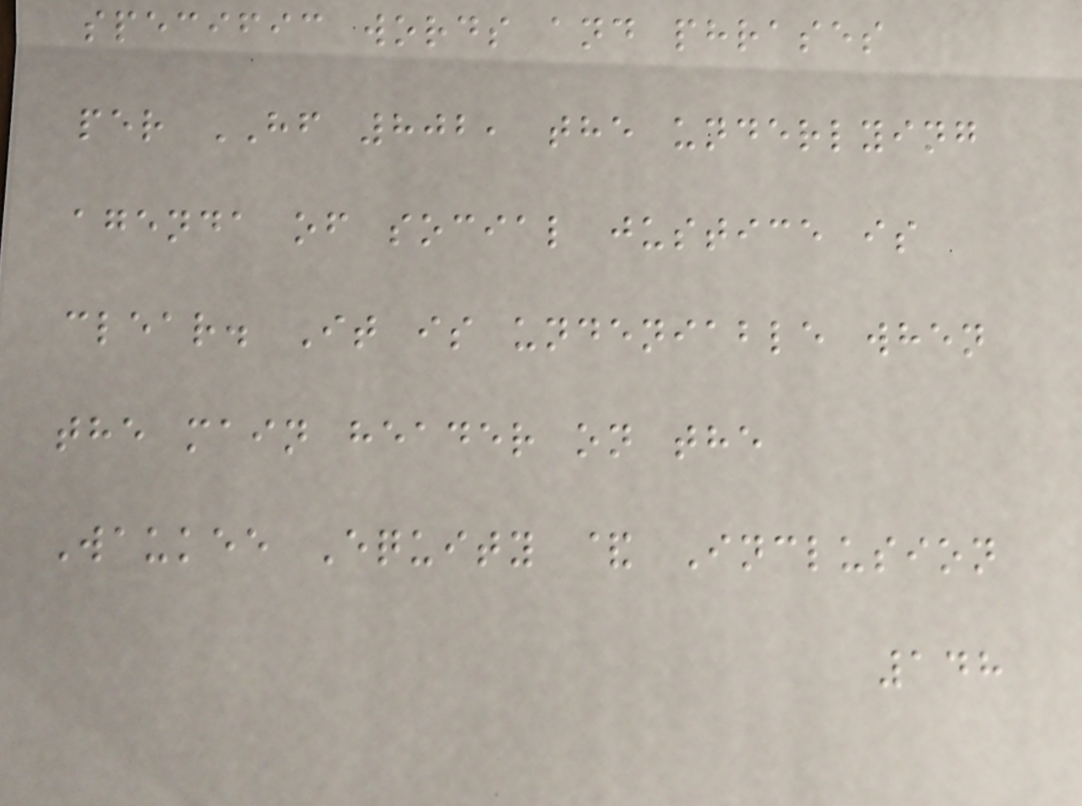specific words and phrases
per HF 802, the underlying
agenda of social justice is
clear. It is undeniable when
the main header on the
Waukee Equity & Inclusion
148
